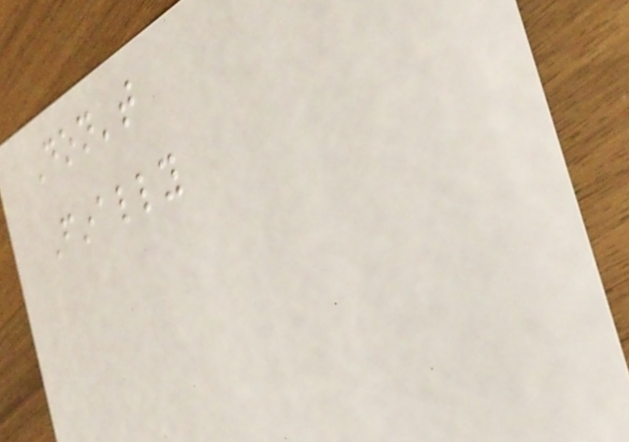Don't
Finally
